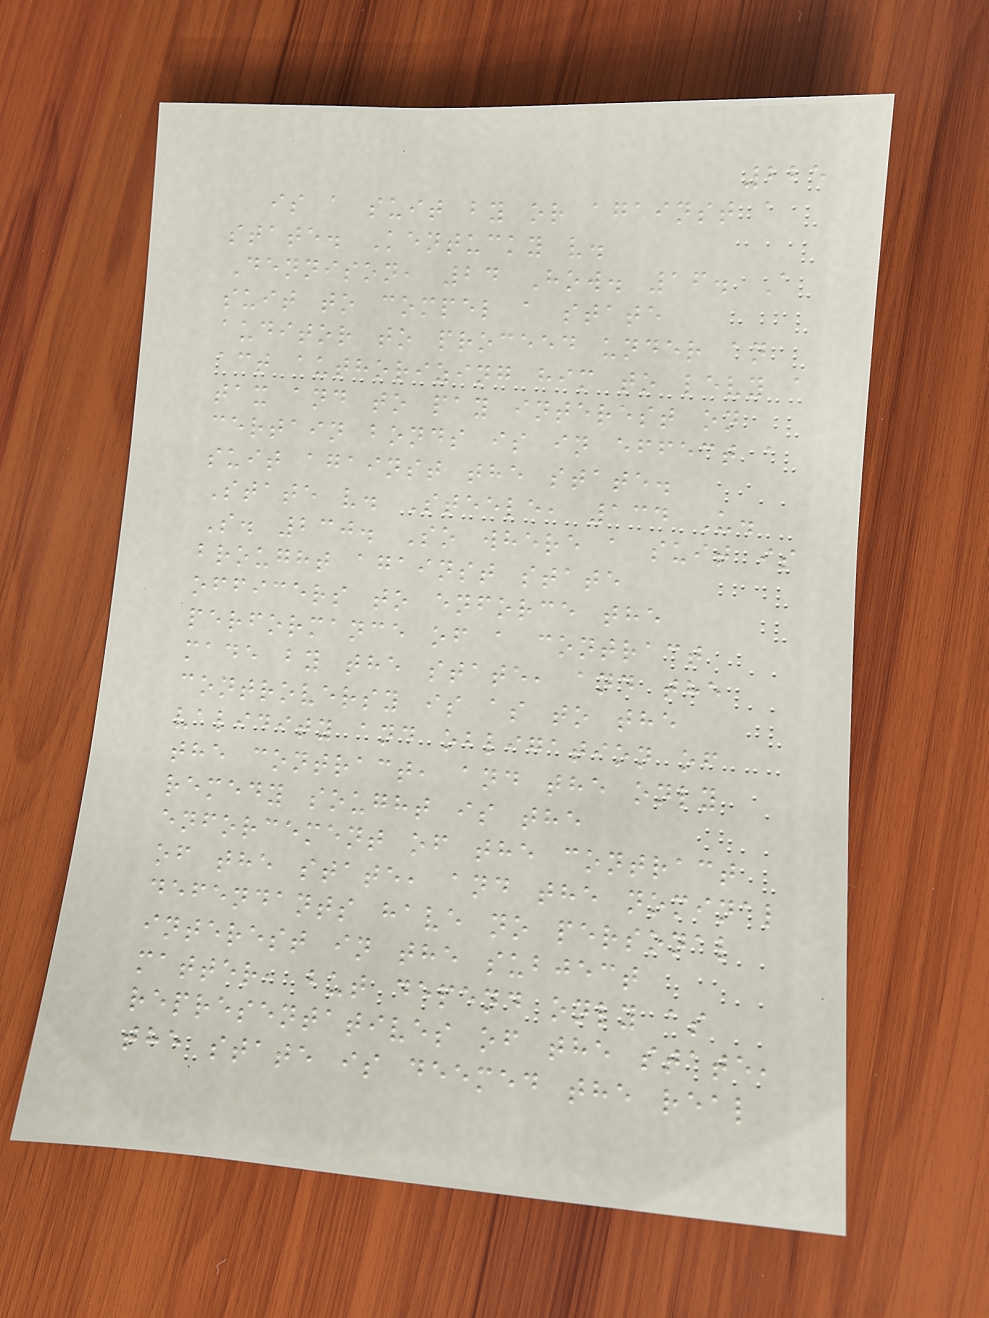225
is a suit by or against a
state. Kentucky v.
Dennison, 24 How. 16. A
suit to compel a state
auditor to proceed under an
act authorizing him to levy a
tax and to pay interest on
certain bonds is in effect a
suit against the state.
State v. Steele, 134 U.
S. 230. So where a suit is
brought against state
officers to enforce the
performance of a contract
made by the state, and the
controversy is as to the
validity and obligation of
the contract, and the only
remedy sought is the
enforcement of the contract
of the state, and the nominal
defendants have no personal
interest in the subject
matter, but depend only as
representatives of the state,
the state is deemed the real
